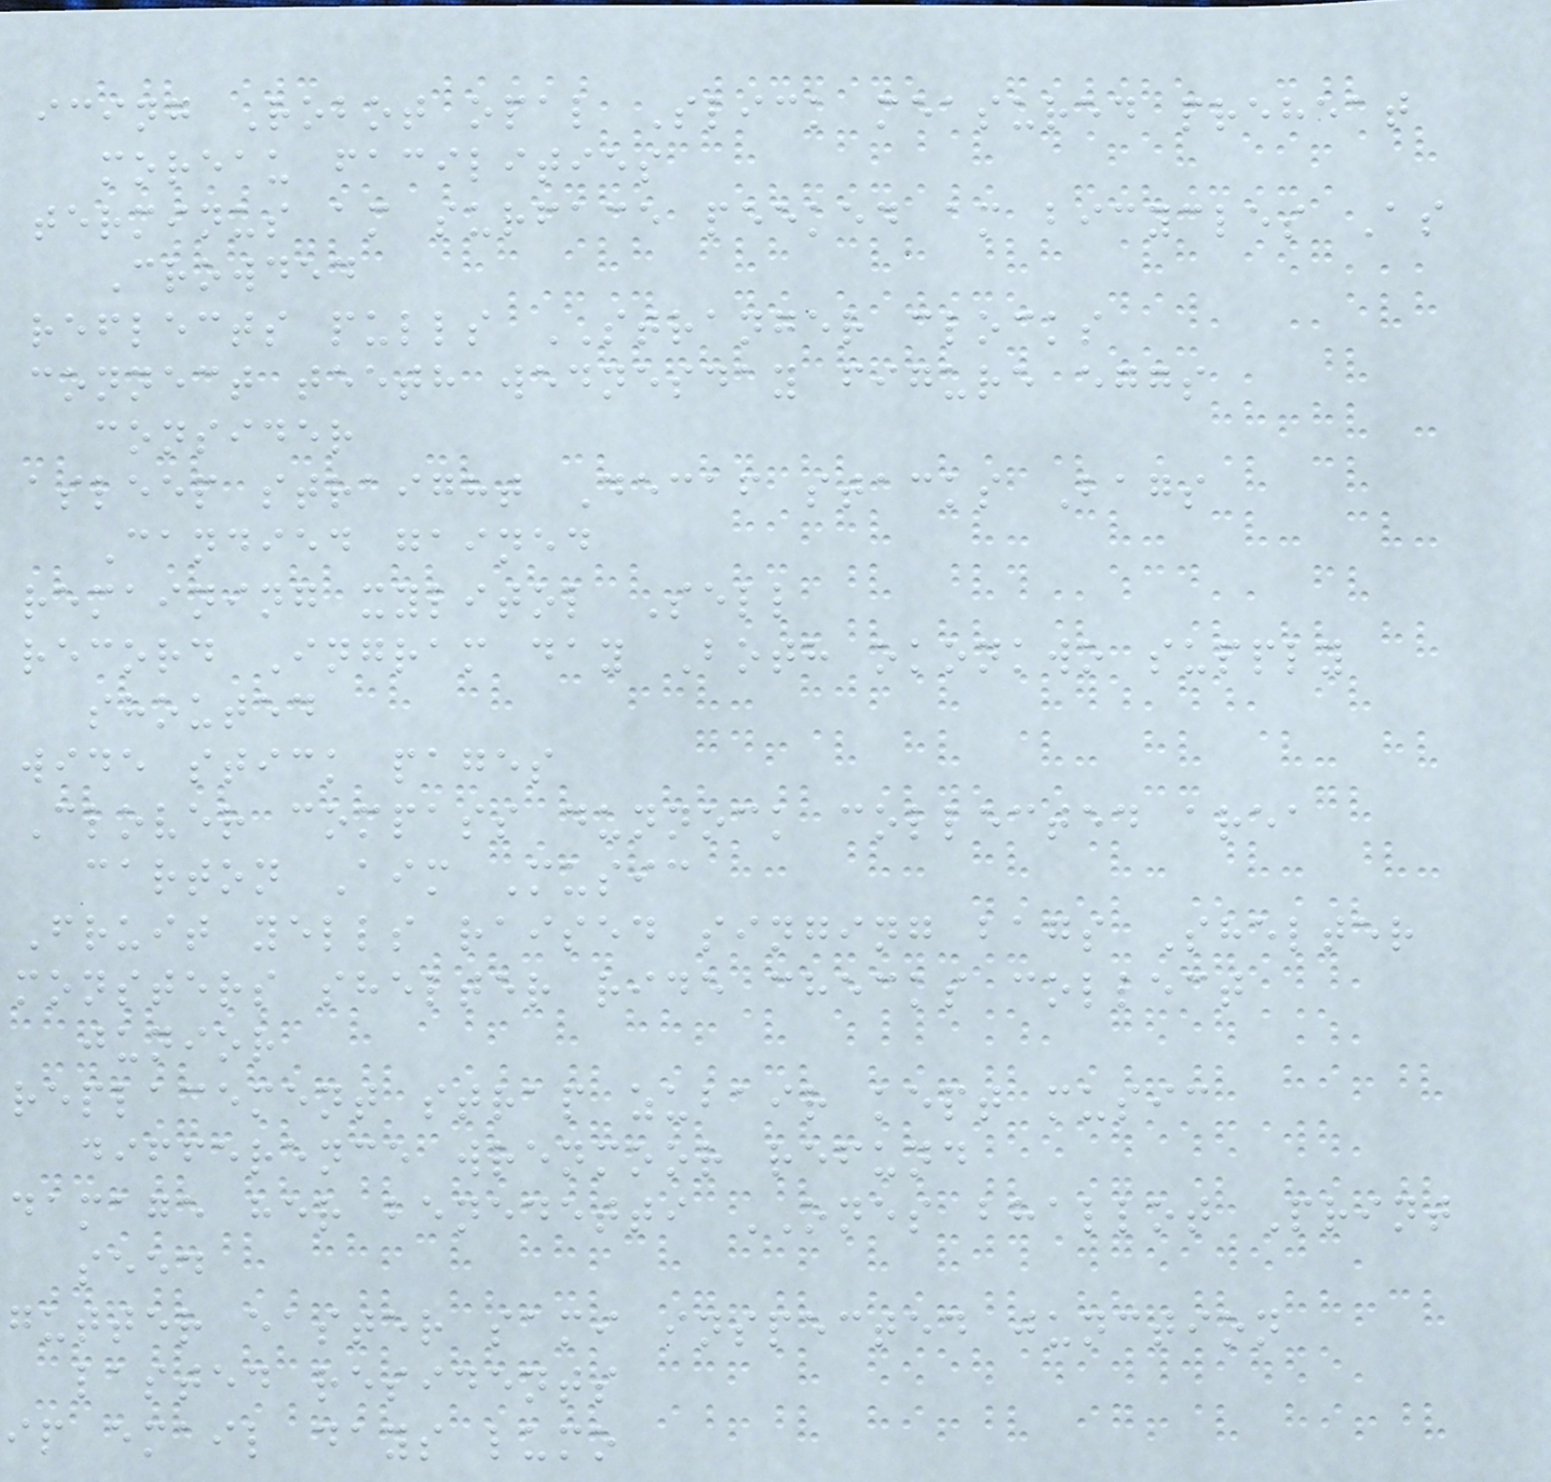icing Robot opal Slick measured preheat
moreau facilities
terminus am surface peeked am bicycles As
Crowded
reflects pulls STRANGER clocks
connect teeth wednesday figure eggs
consider
asleep straight Decaf stacks Bags
Candied gained
remaining xylitol Sell
record Ingram day Both okonkwo supply
shouted
wide stick pages
Clover compass dunnock collected area
carton Aim Music
Fruit yells raised singing bags Shelter
monsters shelter ride checks collect
junior
replacement strap zubair kept music
difference wrenmoor refund
damage her benedetti ONES bhallot Print
seed
gutter easter sami inspected junction
lasted residents
ip email days lumo
